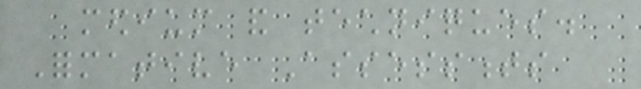medium and techniques.
Formative Assessments
